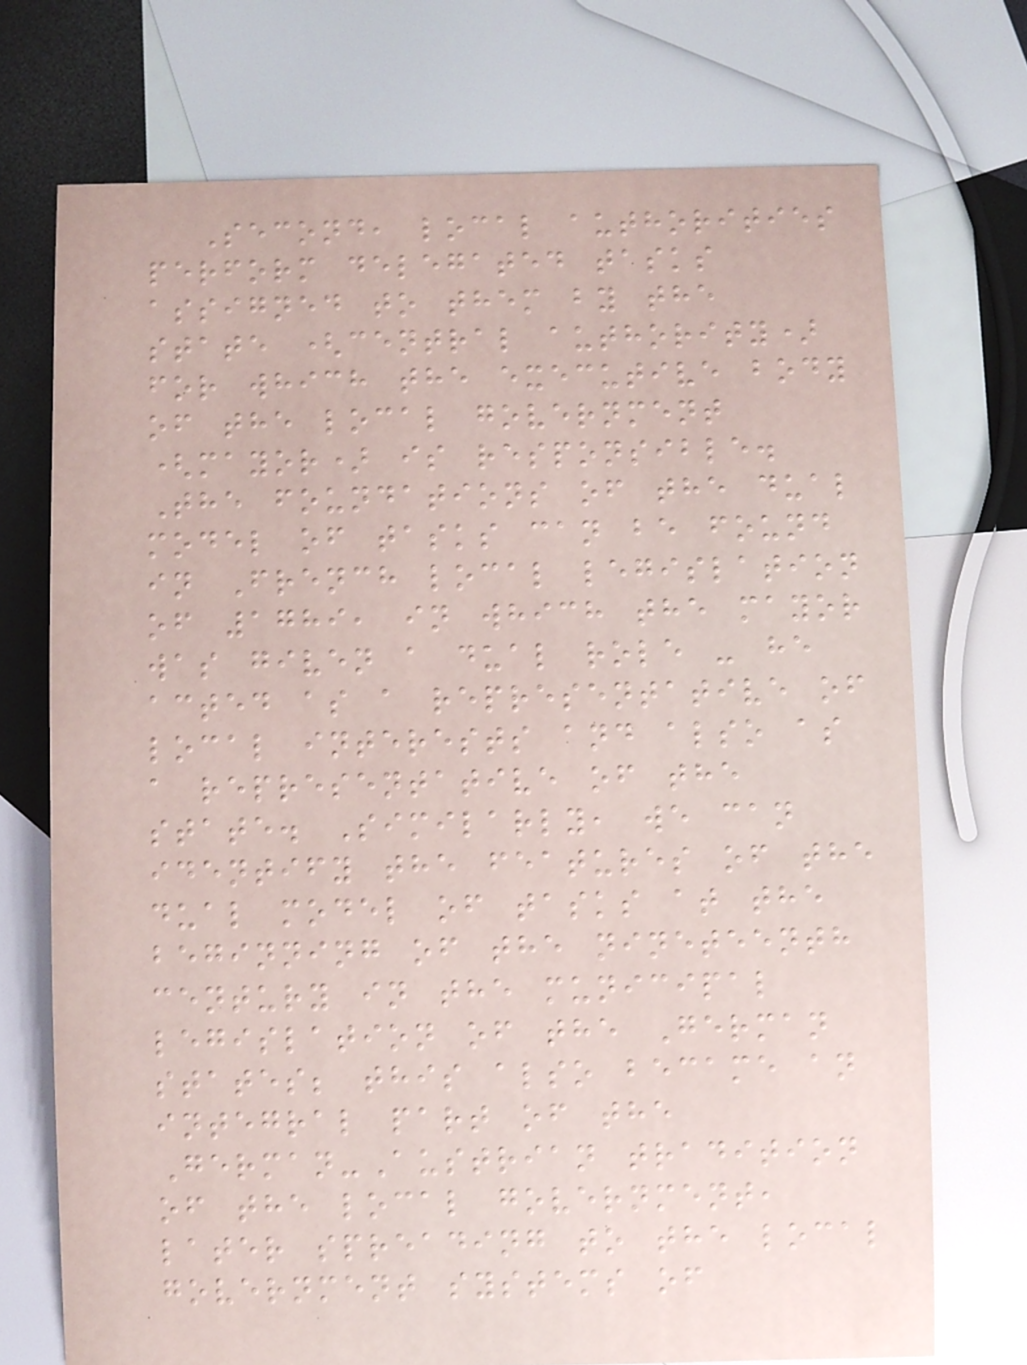Second, local authorities
perform delegated tasks
assigned to them by the
state (central authority)
for which the executive body
of the local government
(mayor) is responsible.
The foundations of the dual
model of tasks can be found
in French local legislation
of 1789, in which the mayor
was given a dual role - he
acted as a representative of
local interests and also as
a representative of the
state. Similarly, we can
identify the features of the
dual model of tasks at the
beginning of the nineteenth
century in the municipal
legislation of the German
states; this also became an
integral part of the
German-Austrian tradition
of the local government,
later spreading to the local
government systems of
